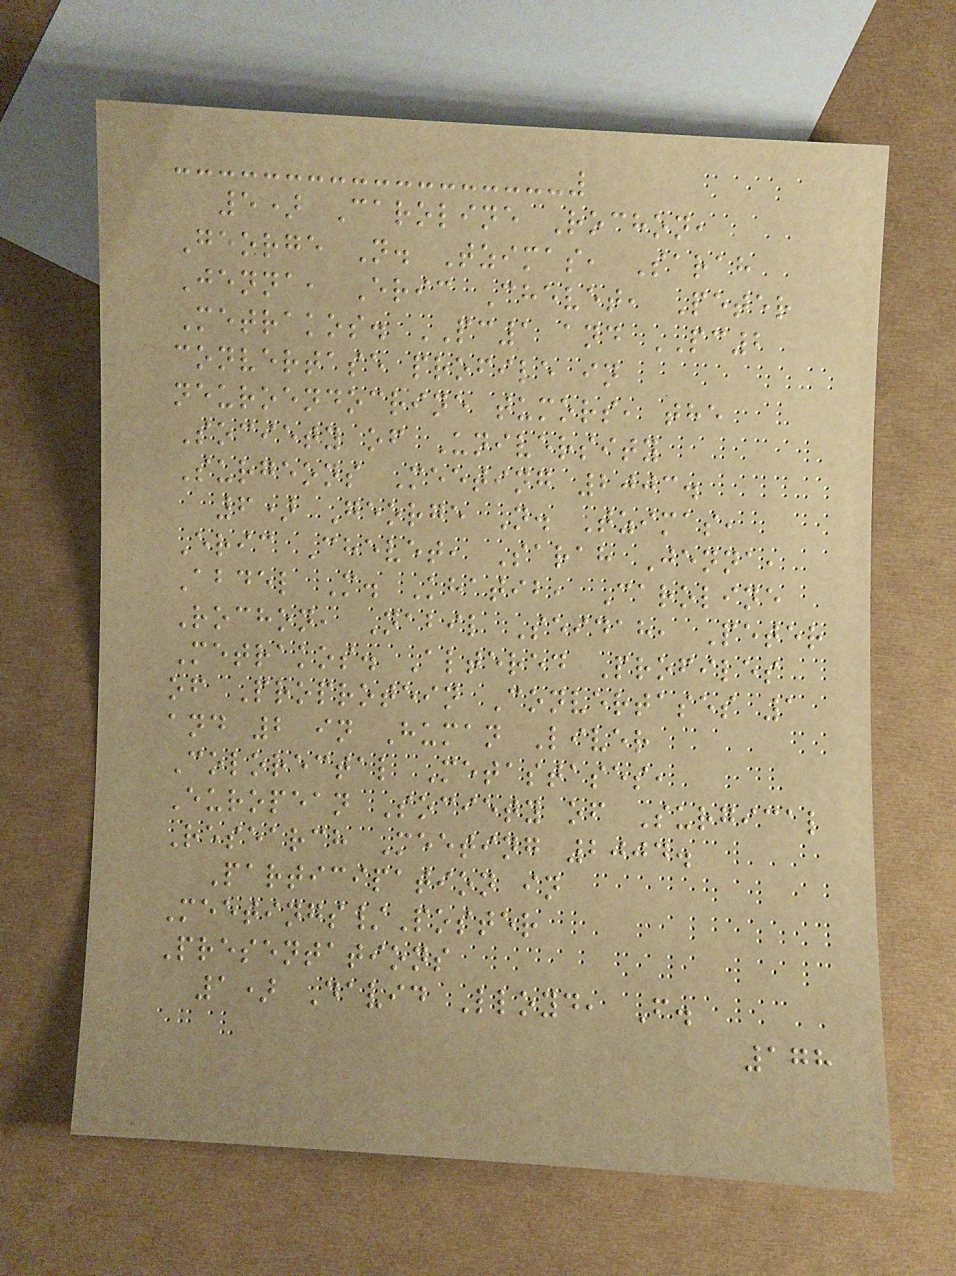5) Caroline Rochon,
George N. Tzimas, Sarah
Jenna, Eric Chevet, Peter
Metrakos. PC1 and PC2
convertase profile in
neuroendocrine tumors, the
Society of University
Surgeons Meeting 2003.
6) George N. Tzimas,
Eric Chevet, Sarah Jenna,
Abdel M. Khatib, Caroline
Rochon, Nabil Seidah, Peter
Metrakos. Altered Profiles
of Proprotein Convertases 1
and 2 in Human Liver
Colorectal Metastases,
European Society of Surgical
Research Meeting 2004.
Participation in
Meetings/Poster
Presentations
1) David Lloyd, F.
178
